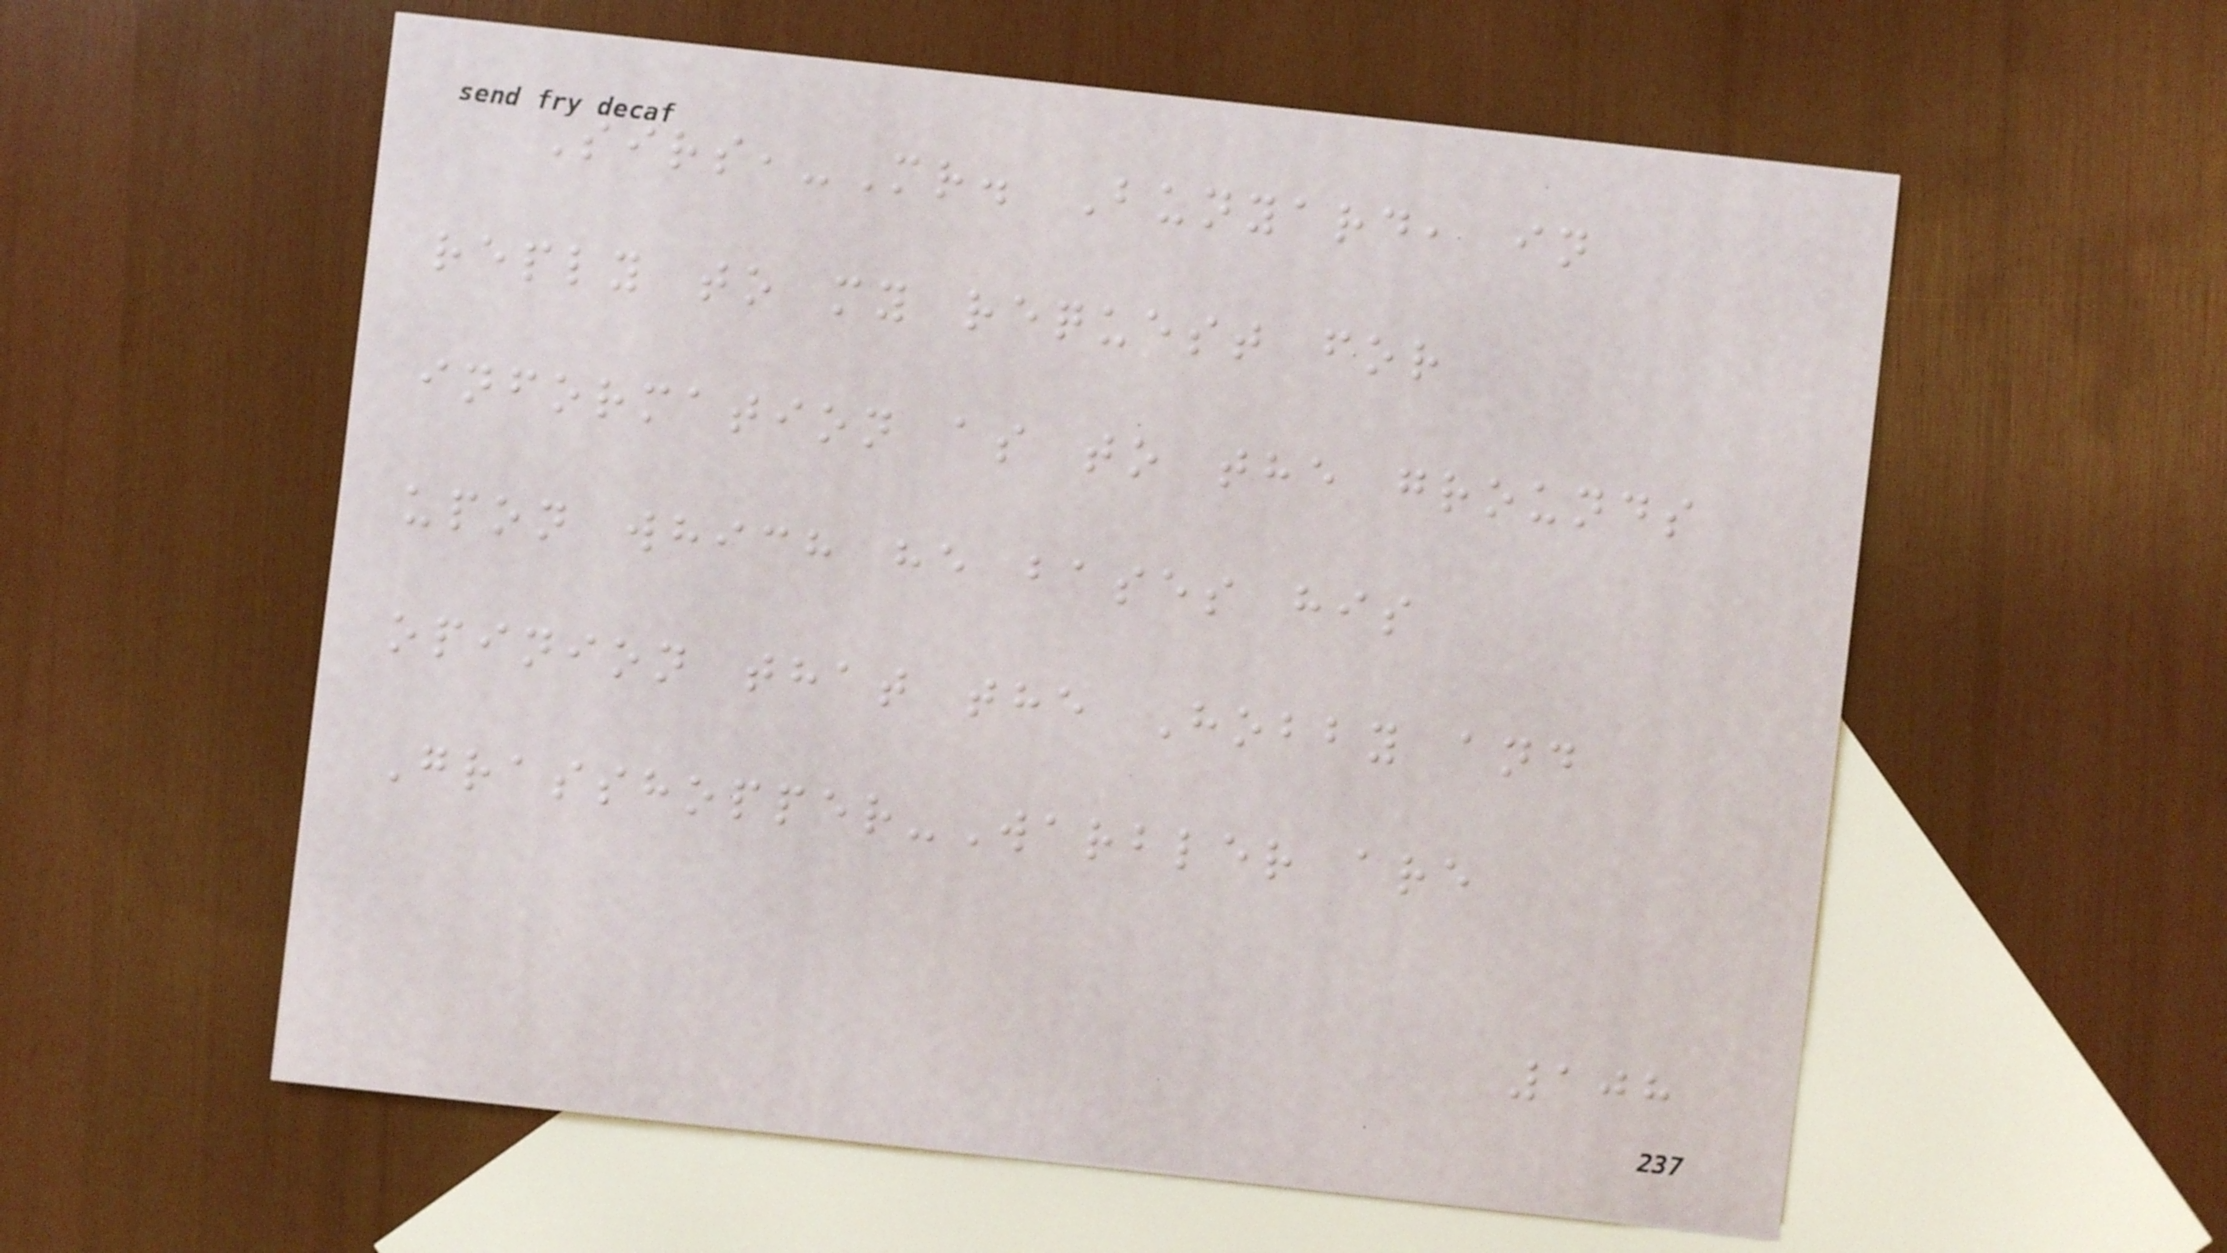Sirs,-Mr. Bunyard, in
reply to my request for
information as to the grounds
upon which he bases his
opinion that the Hobby and
Grasshopper-Warbler are
108
